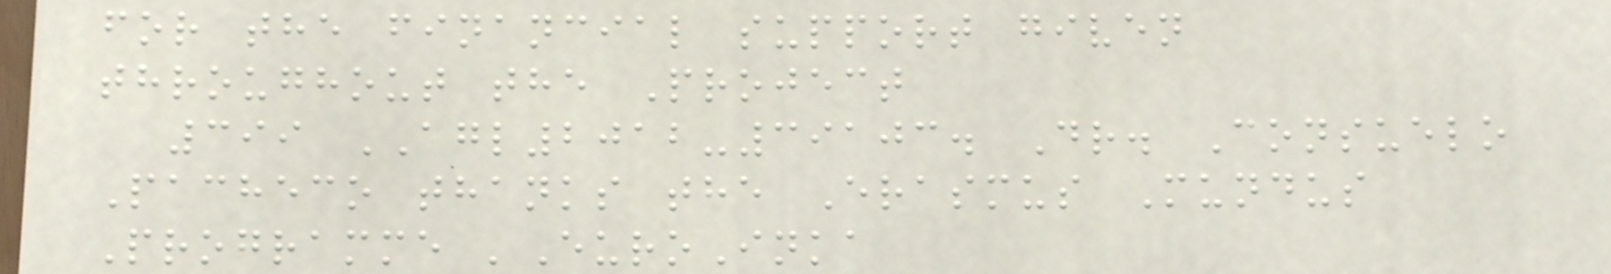for the financial support given
throughout the Project
399 AGL2012-39103. Dr. Consuelo
Pacheco thanks the Erasmus Mundus
Programme 'EuroInka
